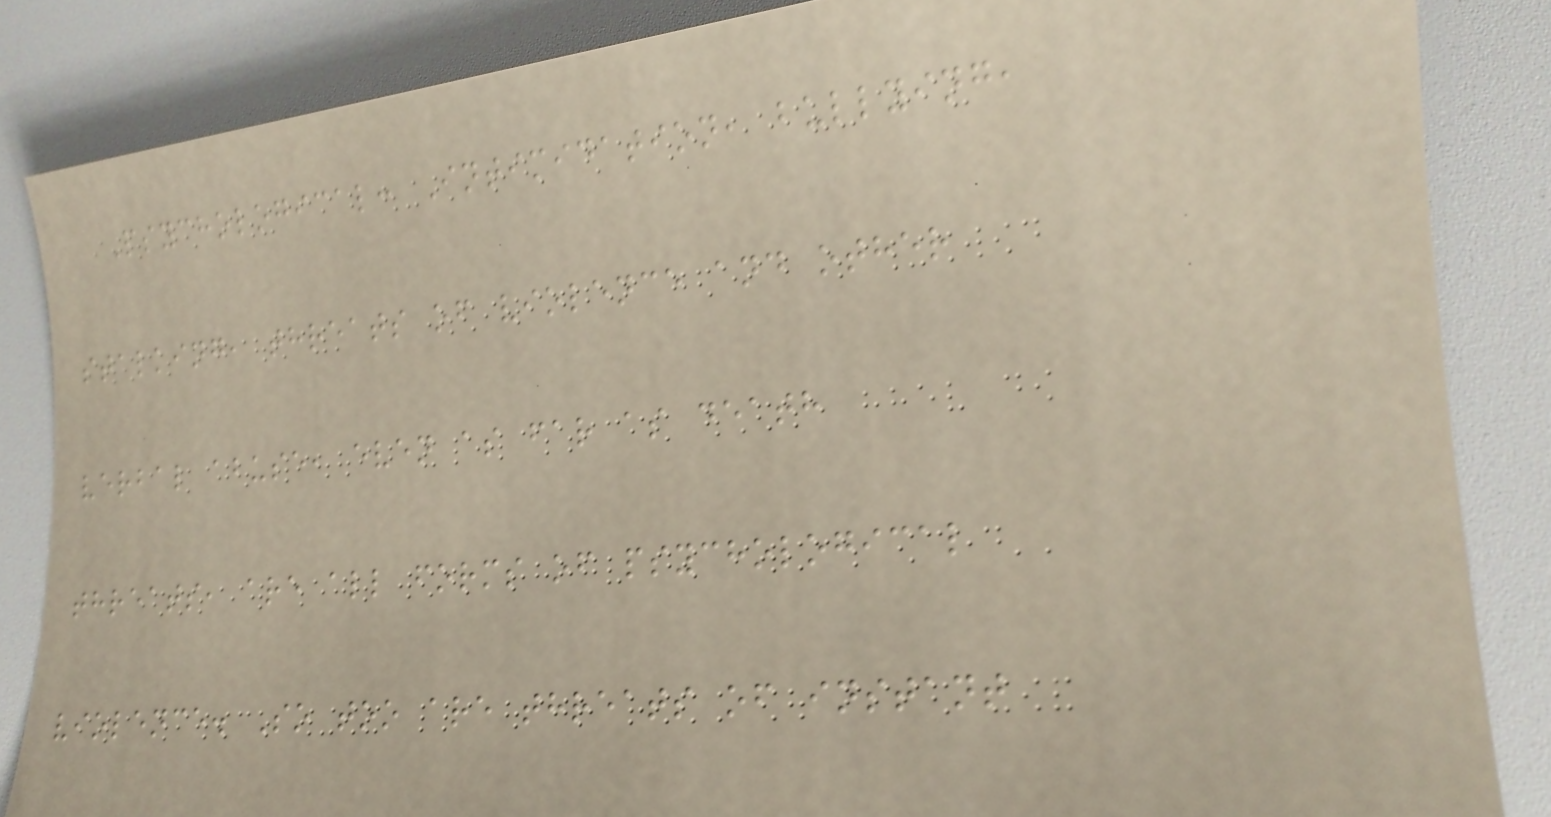Psychological: Intimidation, bullying,
stalking, threats of violence and other
verbal abuse, even as far as death
threats, are all forms of psychological
violence. So too are threats of instant
